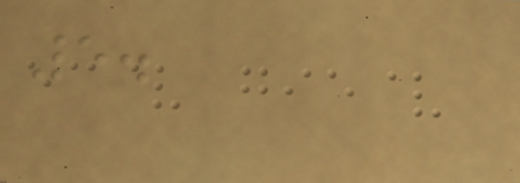5.
